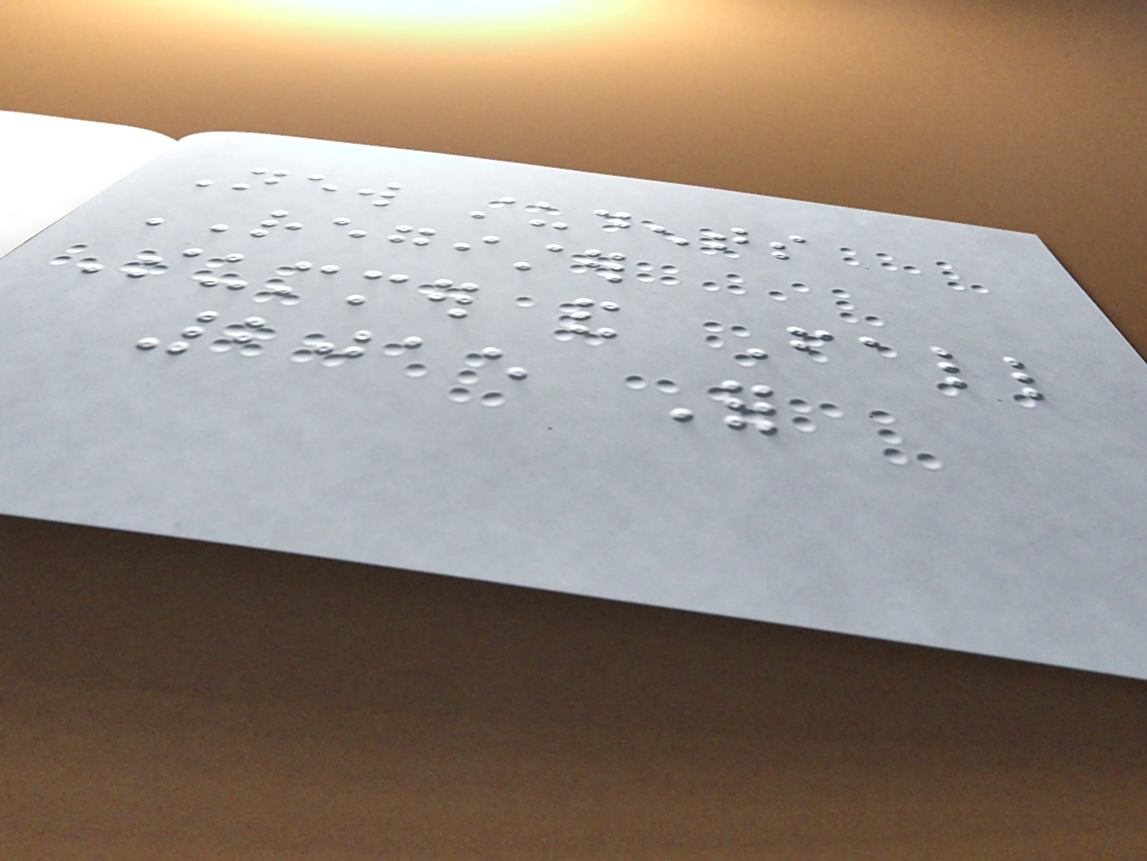New students
REGISTER
Summer and Fall
2015 For
